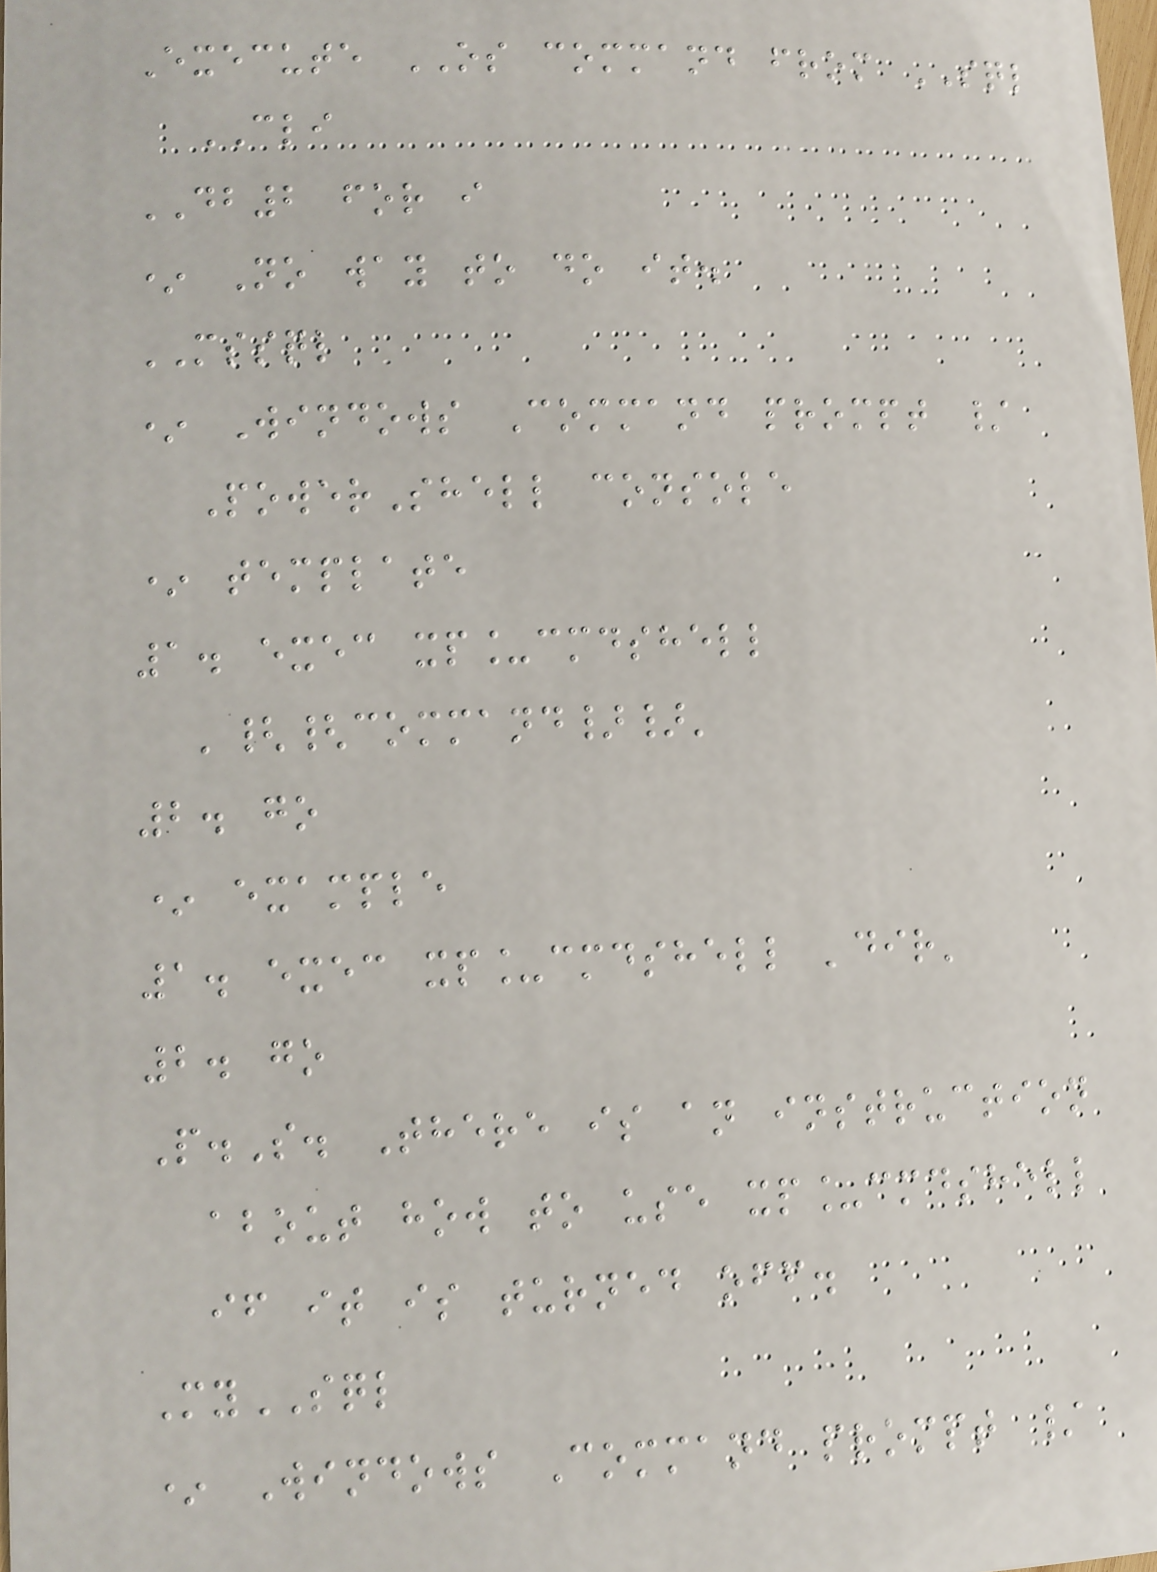Execute OS command from SQL
CLI
DB2 for i
* No way to do it.
MSSQL
* Windows Command prompt /
PowerShell console
* template
1. exec xp_cmdshell
'{{command}}'
2. go
* example
1. exec xp_cmdshell 'dir'
2. go
P.S. There is an instruction
about how to use xp_cmdshell
if it is turned off.
MySQL
* Windows Command prompt /
